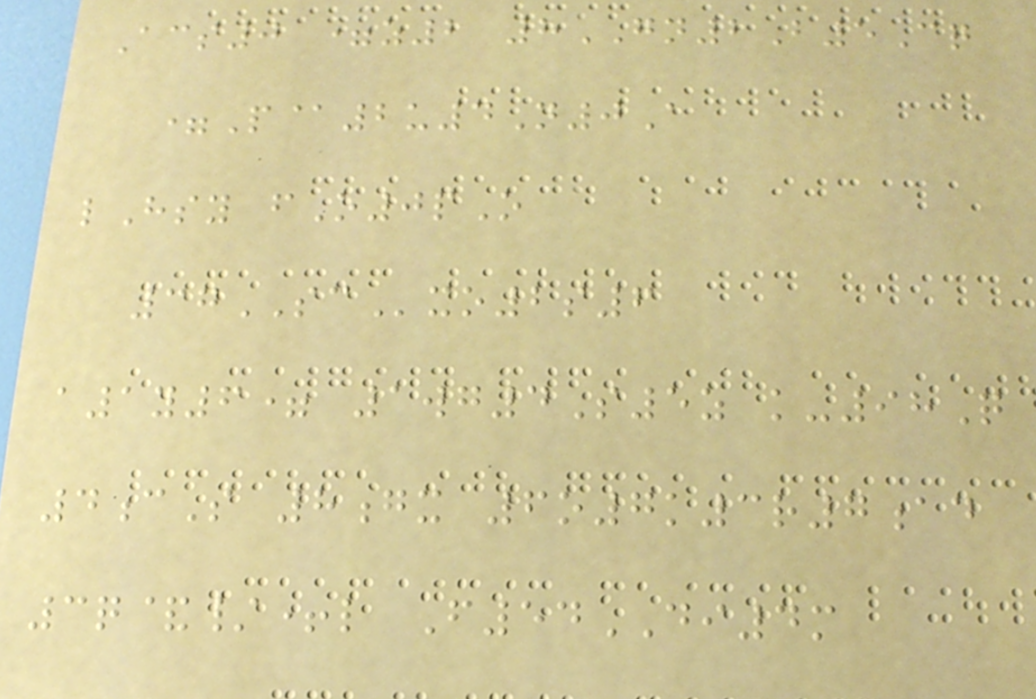Acs0 =z2 8GN2B5Cq
=P@2u4N0A
lHsy fO0pO
37SCxo2s6
a1y6= 1wg4S5z k-98Q
4cS 8gx 6o7k3r7ad
3q&/+l F54DI4m
